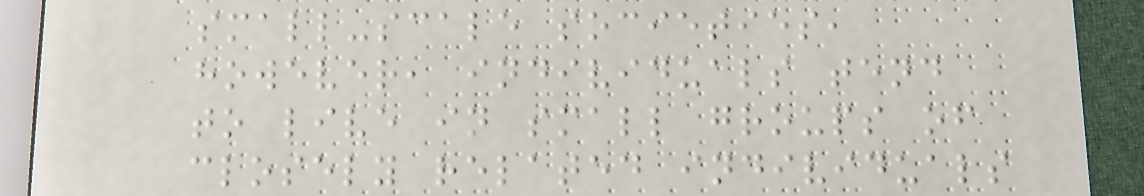small-scale societies,
however, individuals tend
to live in small groups of
closely related individuals
